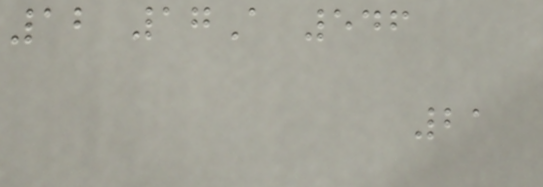12 17A 546
21
